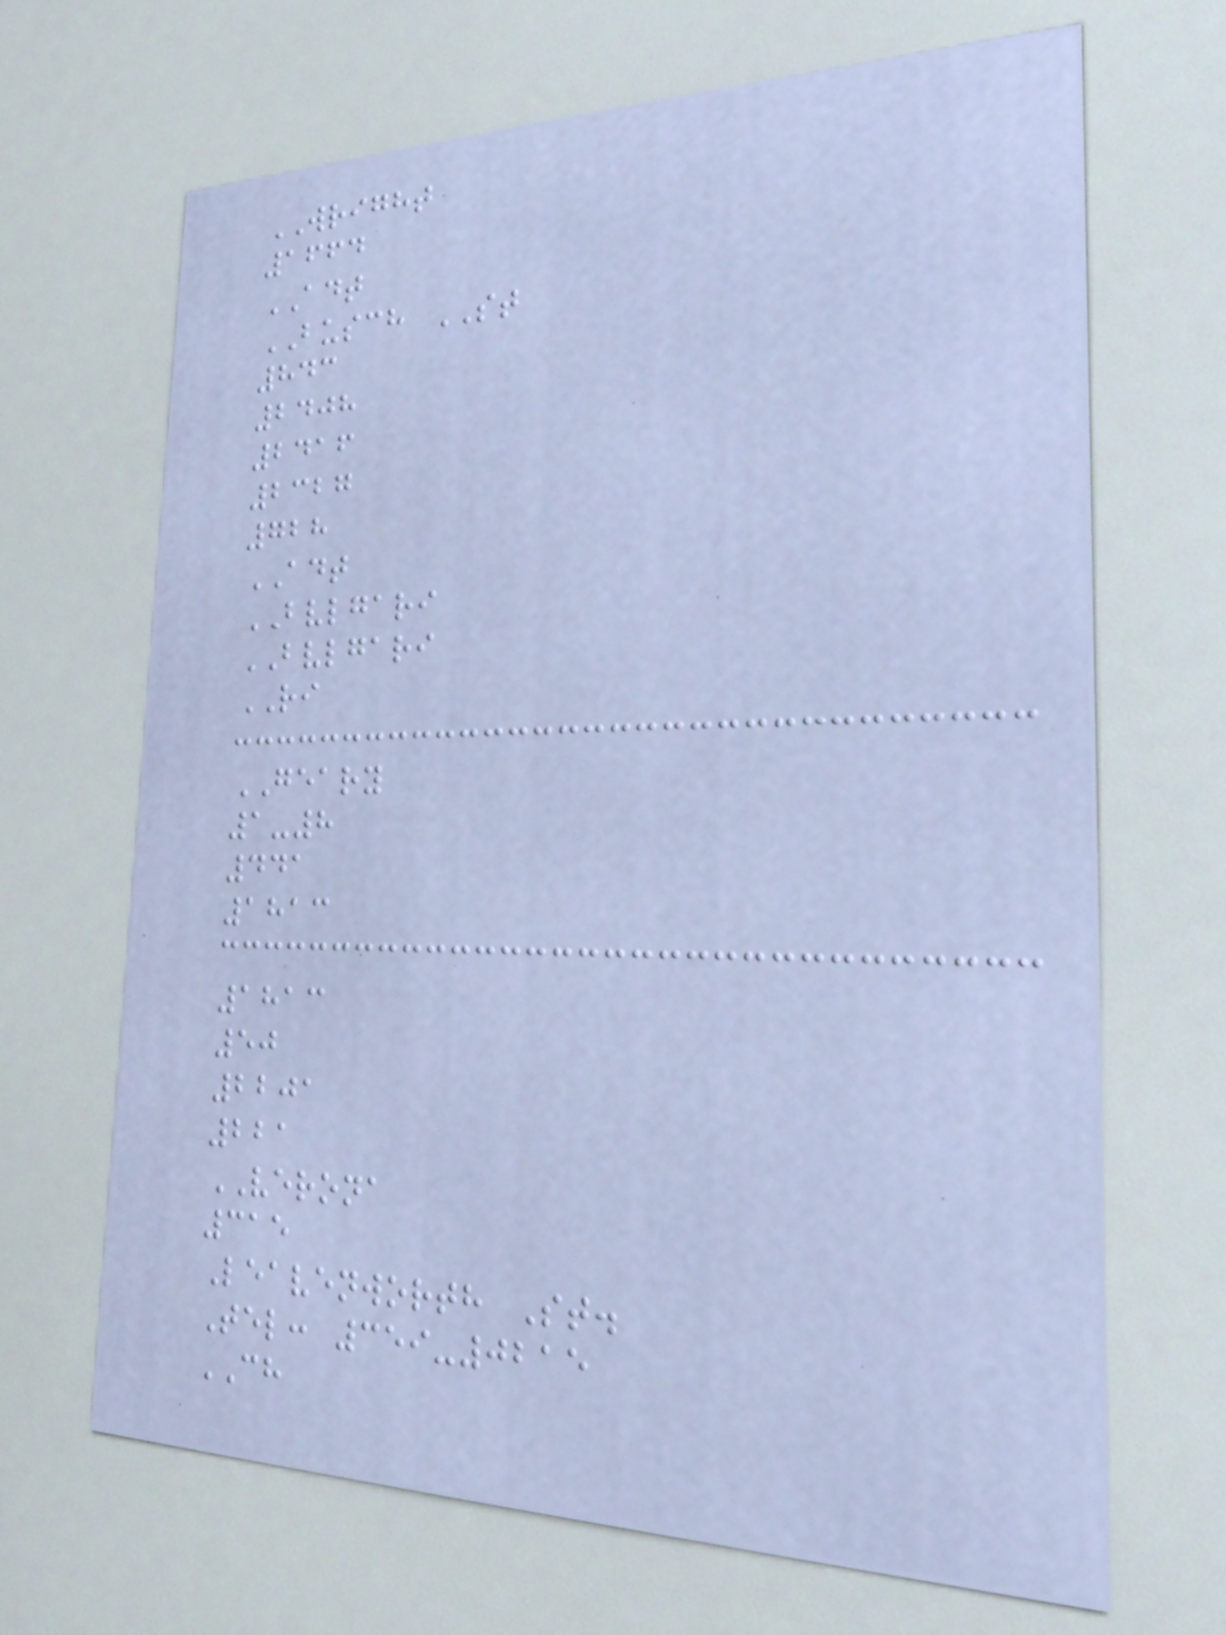WRIGHT
1664
ADT
BUSCH ST
843
2408
2416
2327
728
ADT
BVLGARI
BVLGARI
RI
GEARY
1-8
441
1813
1813
50
2201
221
VERONA
315
Leavenworth St.
Tel: 359-0215
CH
